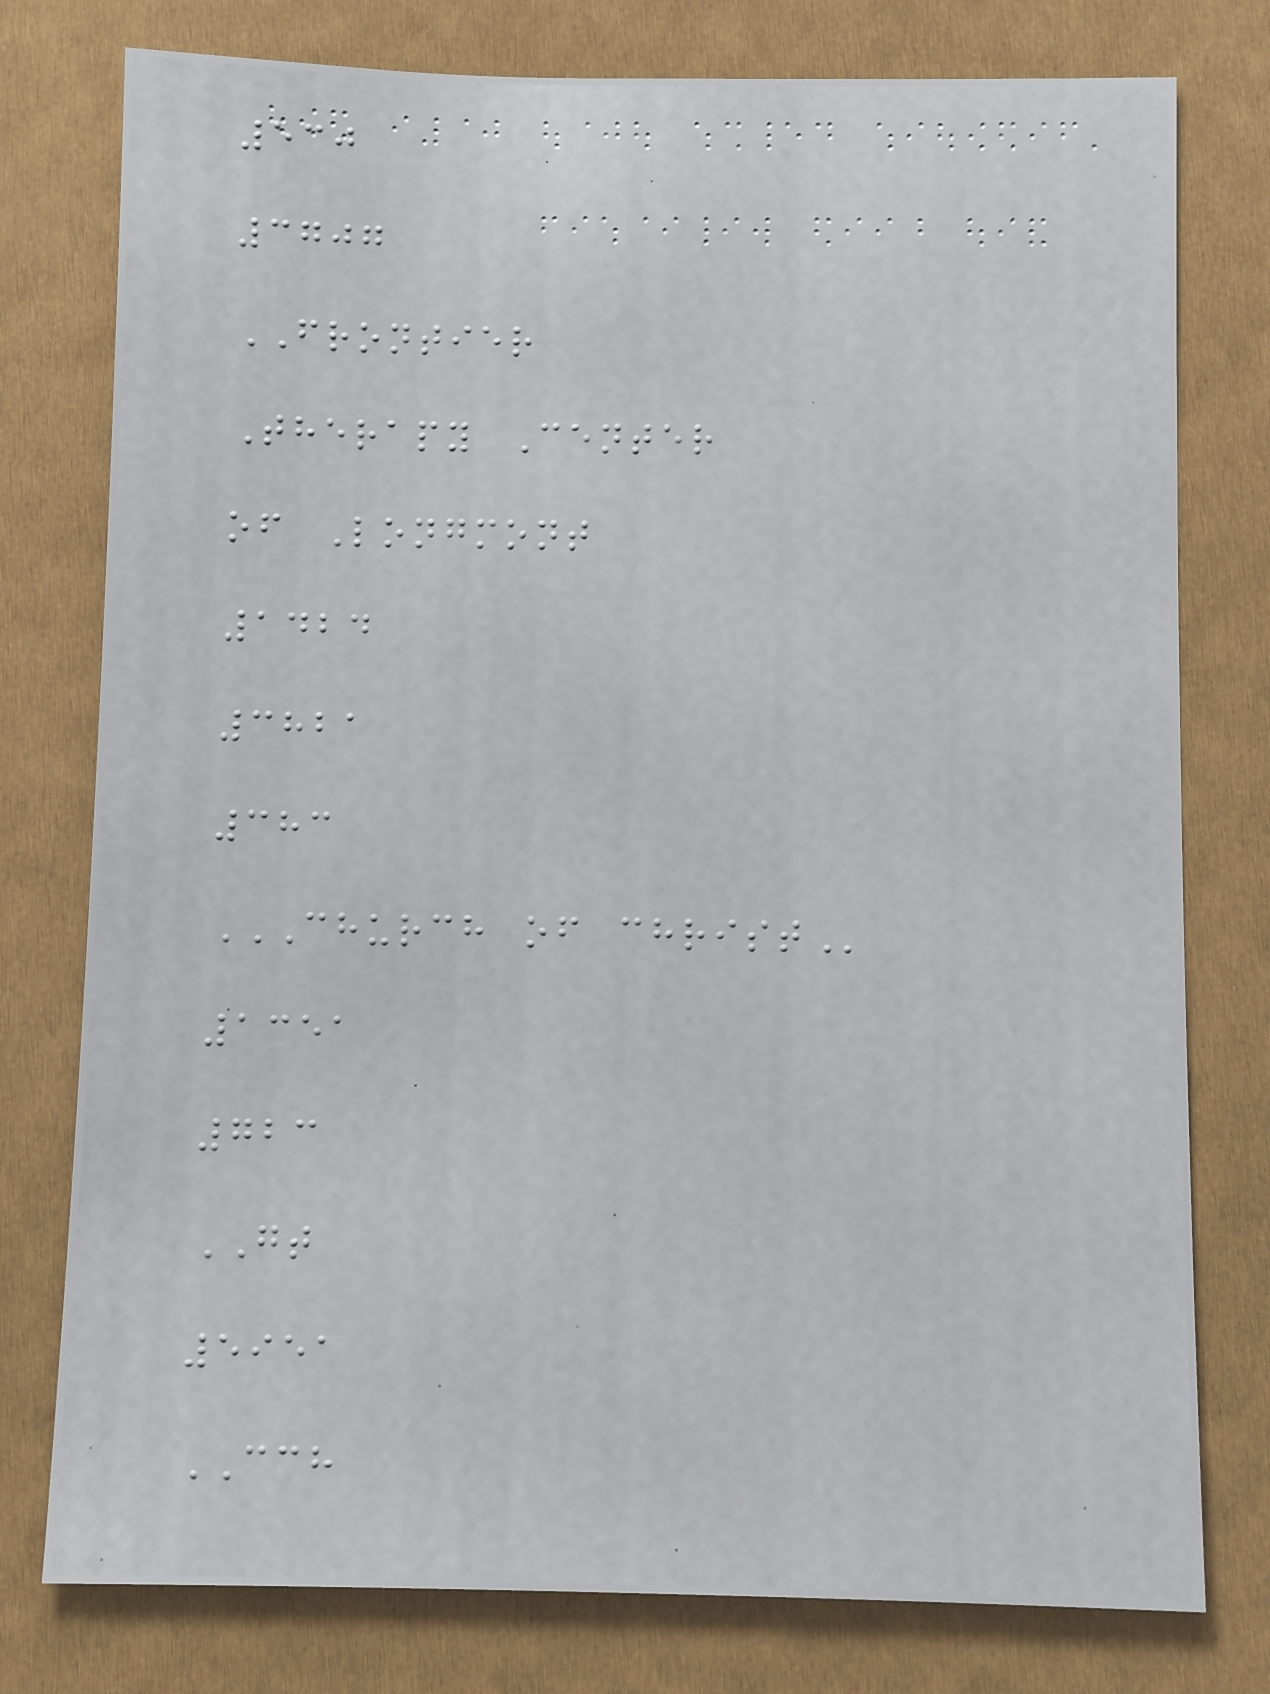530
3707
FRONTIER
Therapy Center
of Longmont
1424
3821
383
CHURCH OF CHRIST
1351
723
GT
5951
CCH
